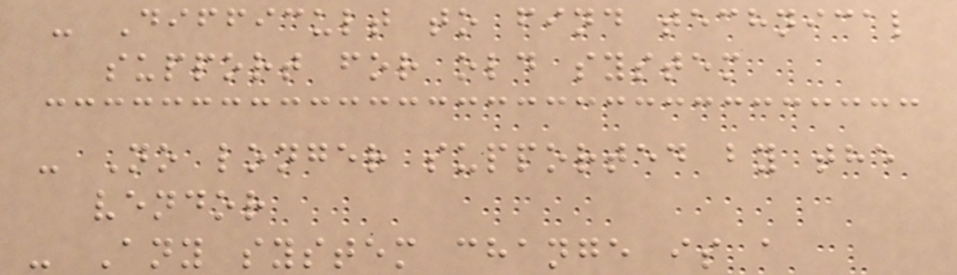- Difficult to find technical
support for old system
- No longer supported by the
vendor
- Any system change is a
